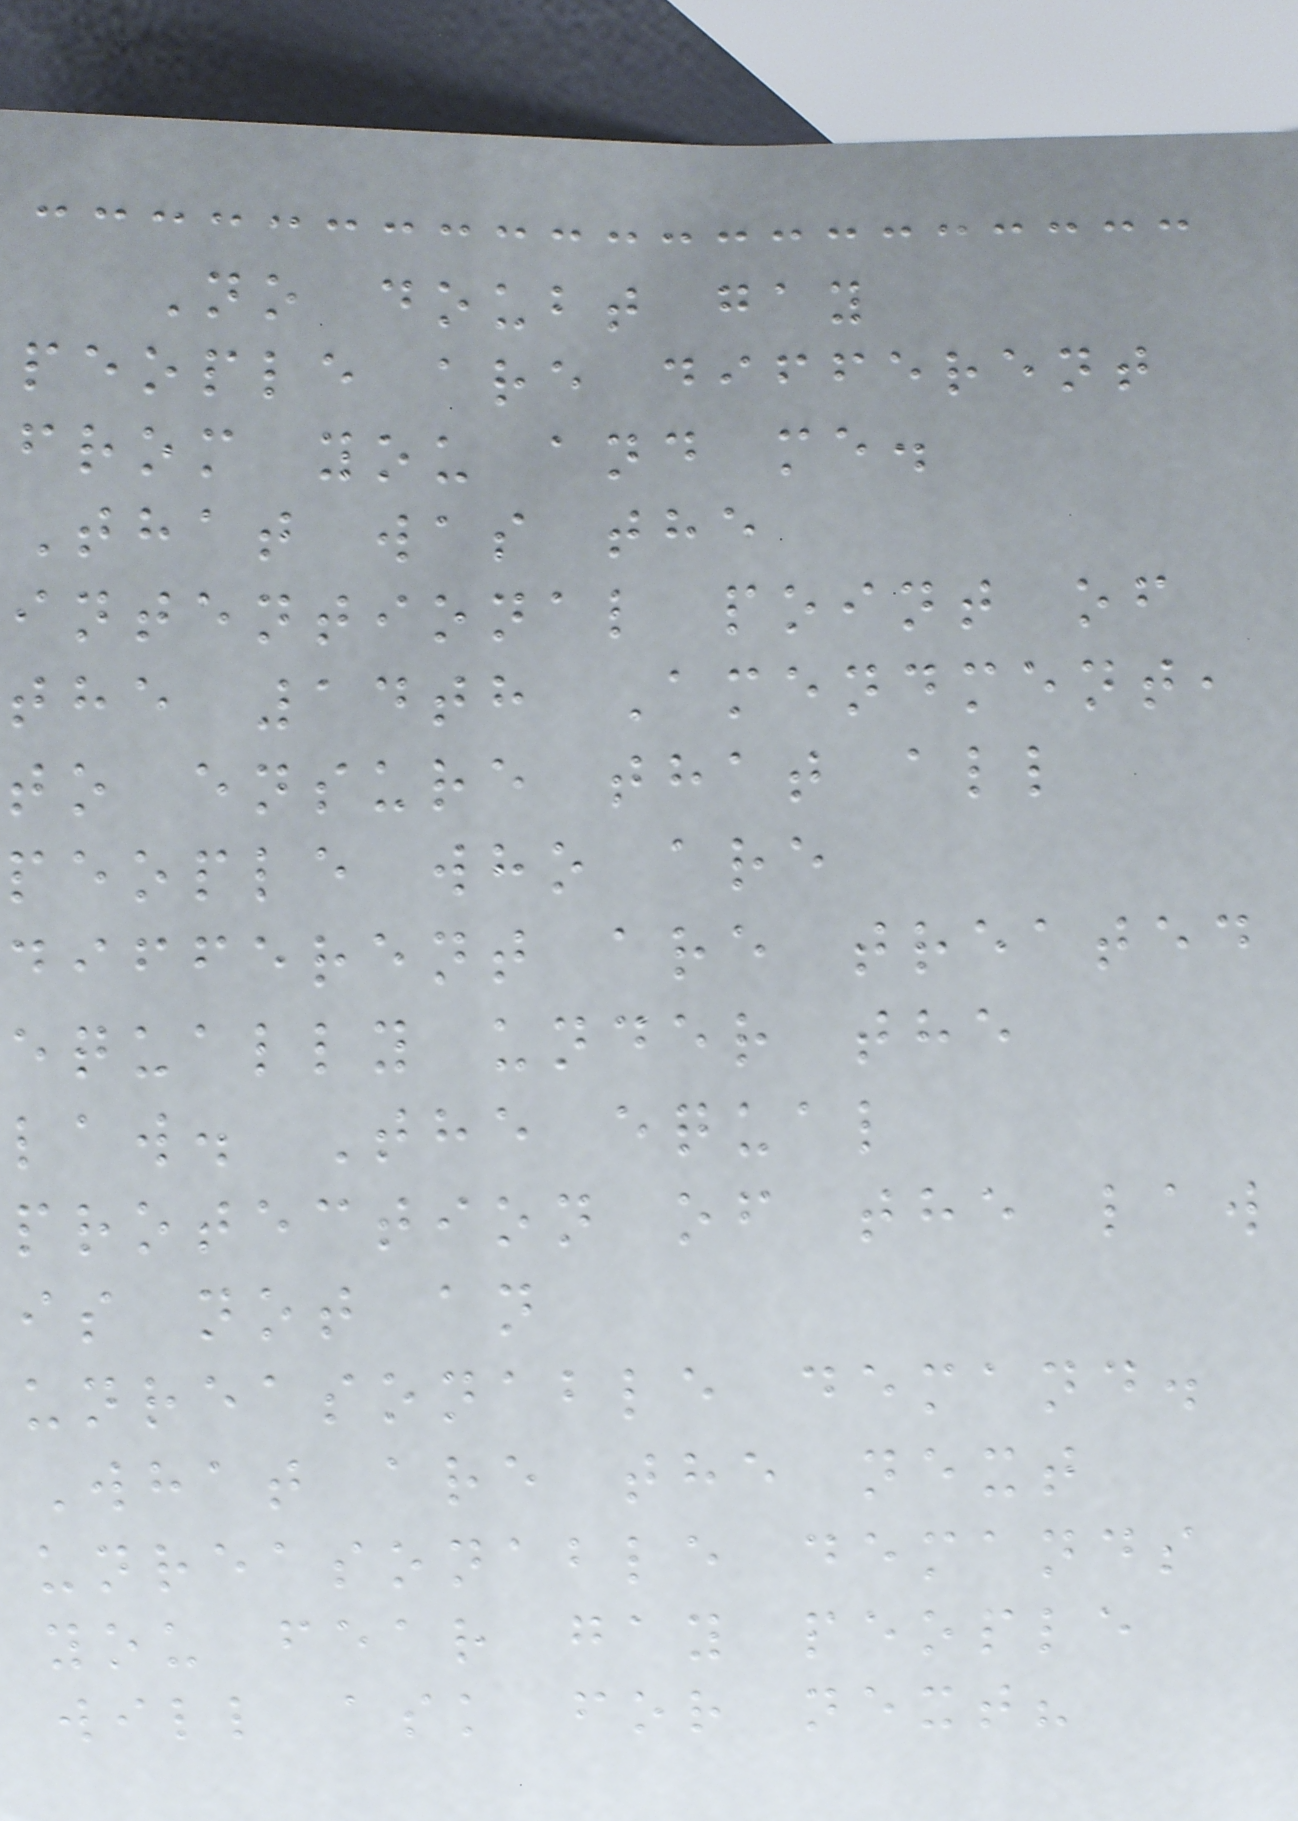No doubt gay
people are different
from you and me.
That was the
intentional point of
the 14th Amendment,
to ensure that all
people who are
different are treated
equally under the
law. The equal
protection of the law
is not an
unreasonable demand.
What are the next
unreasonable demands
you fear gay people
will ask for next?
